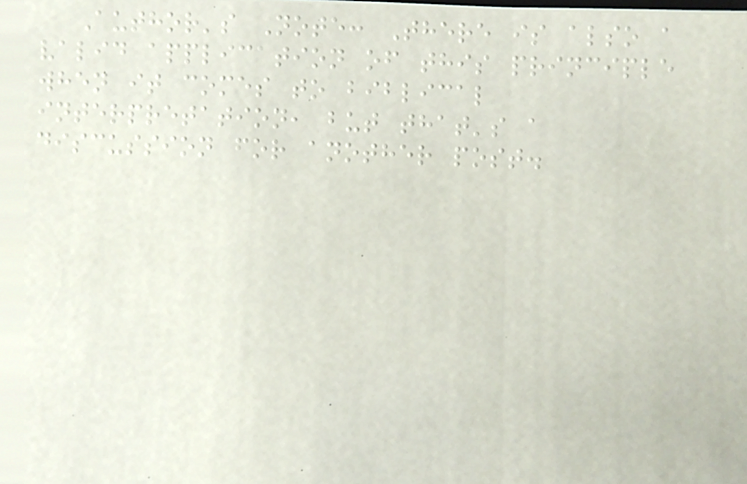Author's Note: There is also a
valid application of this principle
when it comes to biblical
interpretation, but that's a
discussion for another post.
